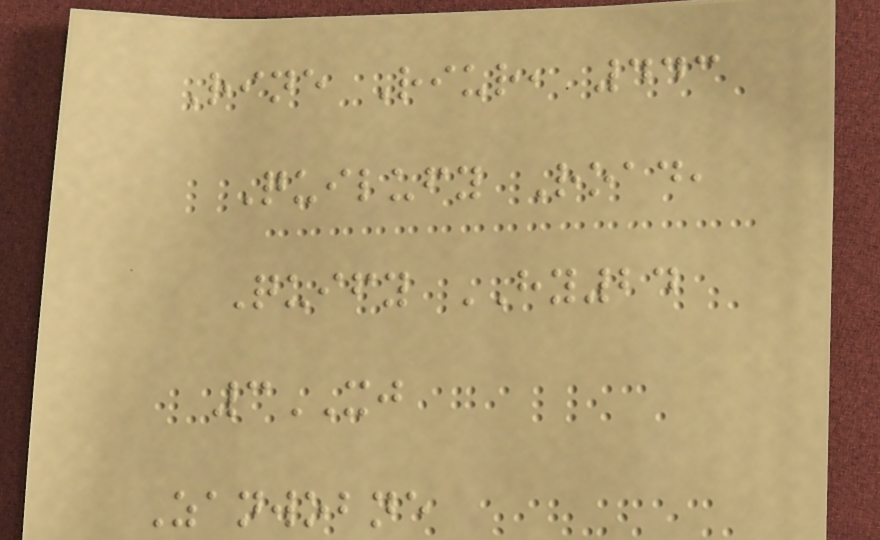Rine Riur, 443
Quilufy Road,
Quify HY24
3XJ
Zanwobne
